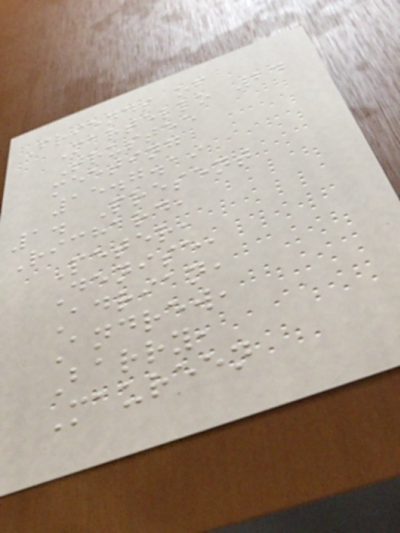Friends of
Martello 24
Trustee
meeting
15.7.19
1. Present
Richard,
Peter,
Denise,
Adrian,
Andrew,
Barry,
Maureen
